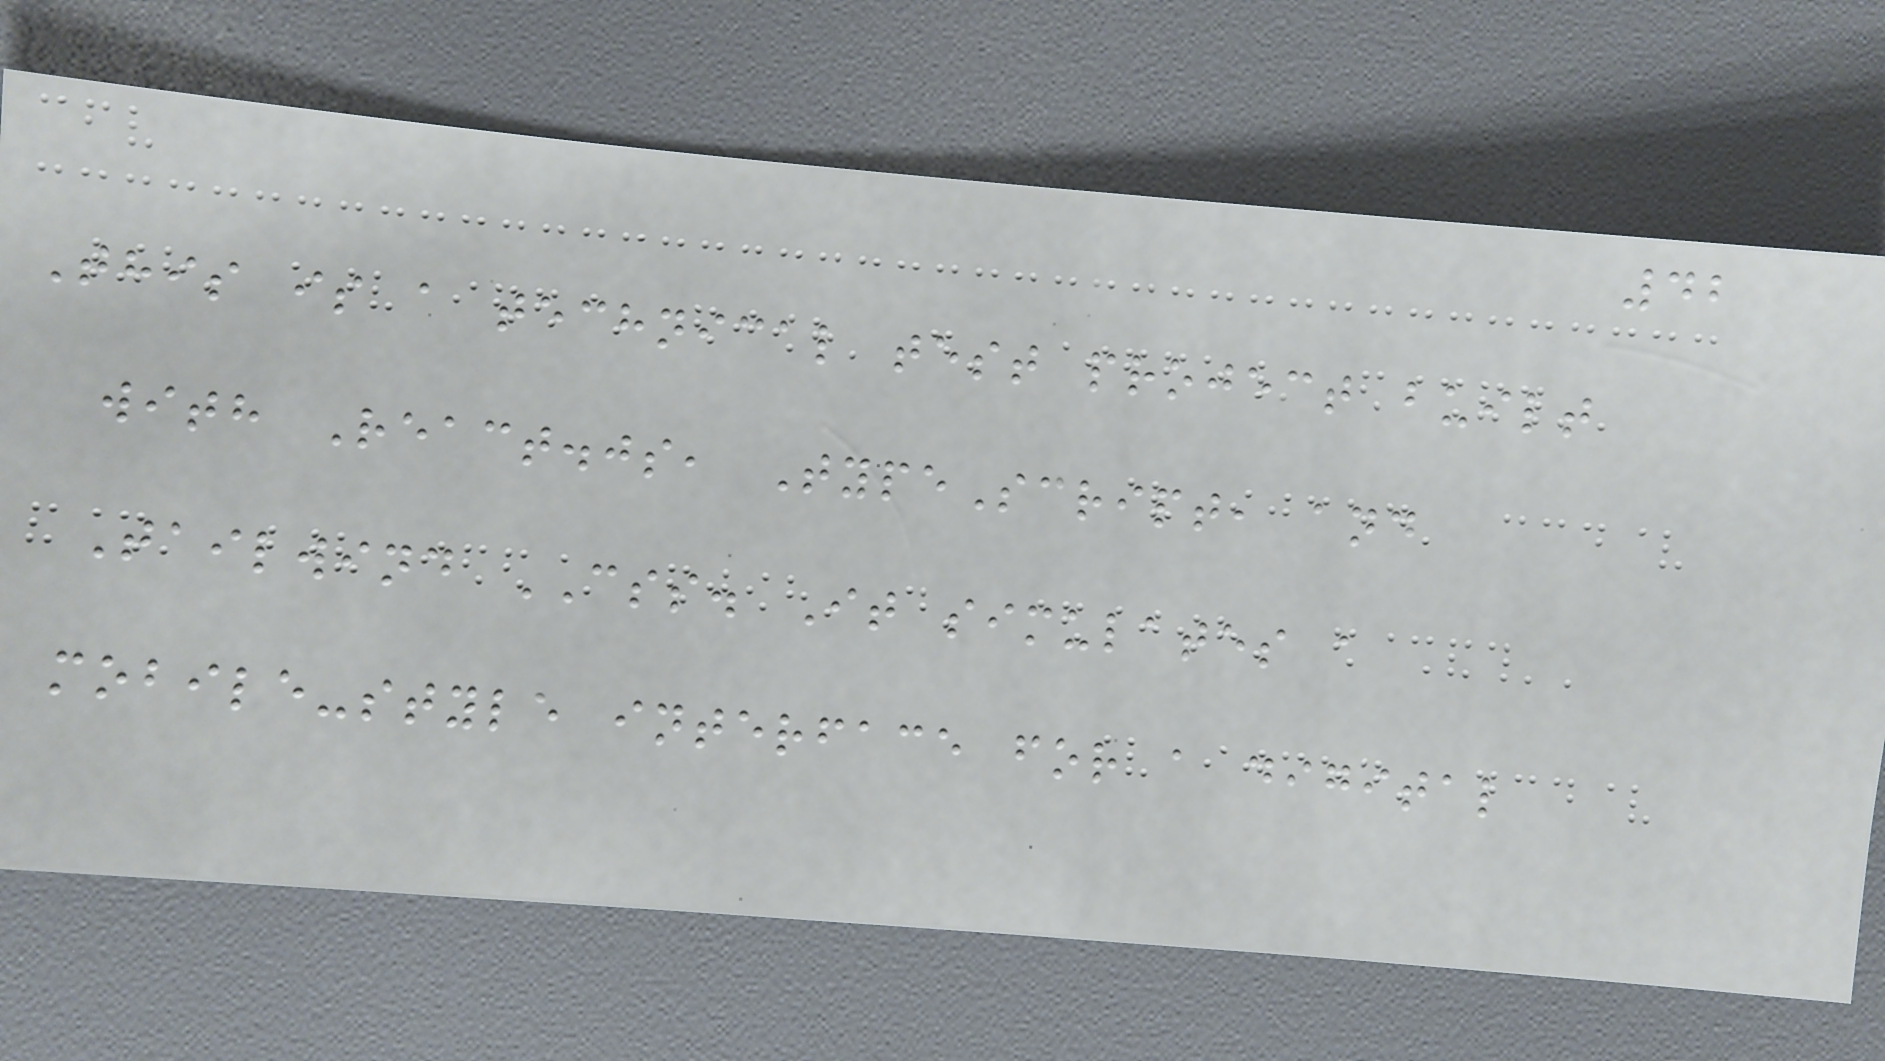42
This is a technical test project built
with React.js, TypeScript, and
Tailwind CSS. It simulates a
mobile-style interface for a digital
